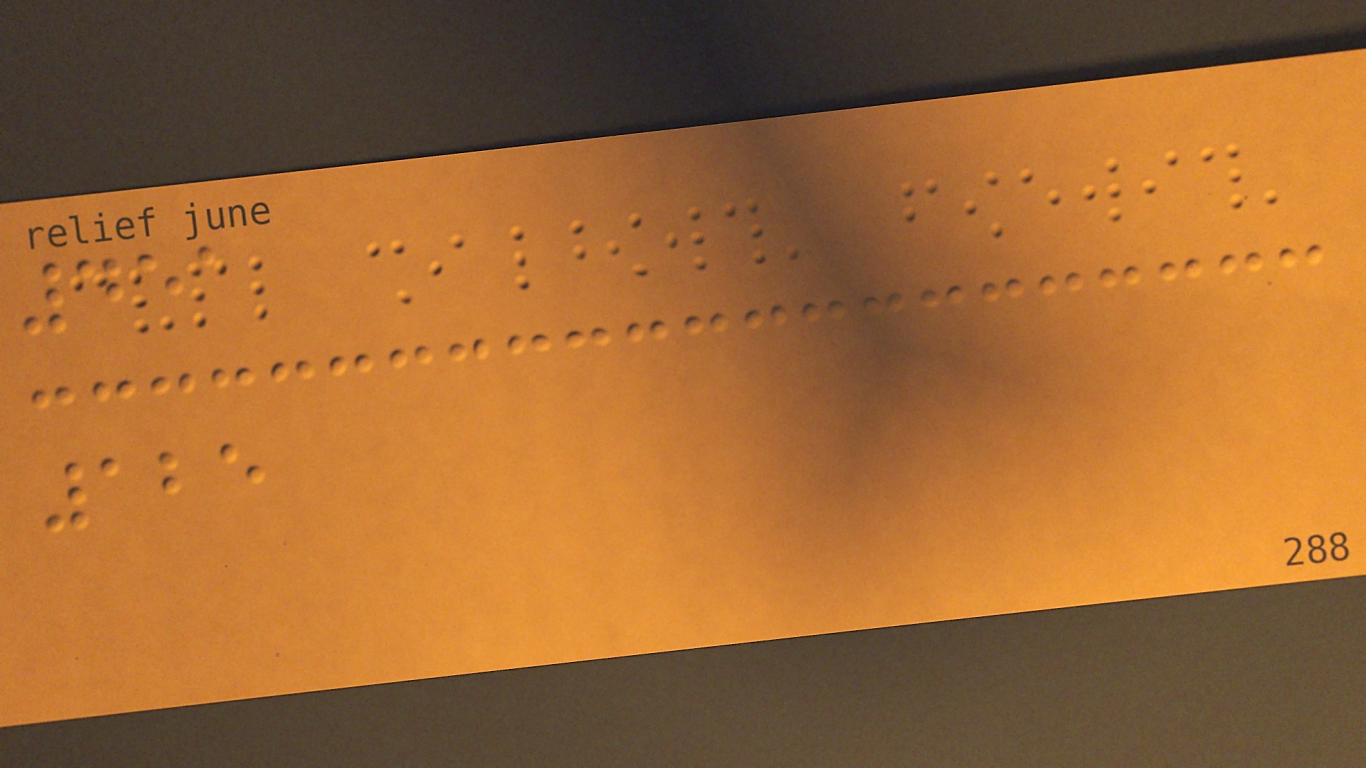451
125
